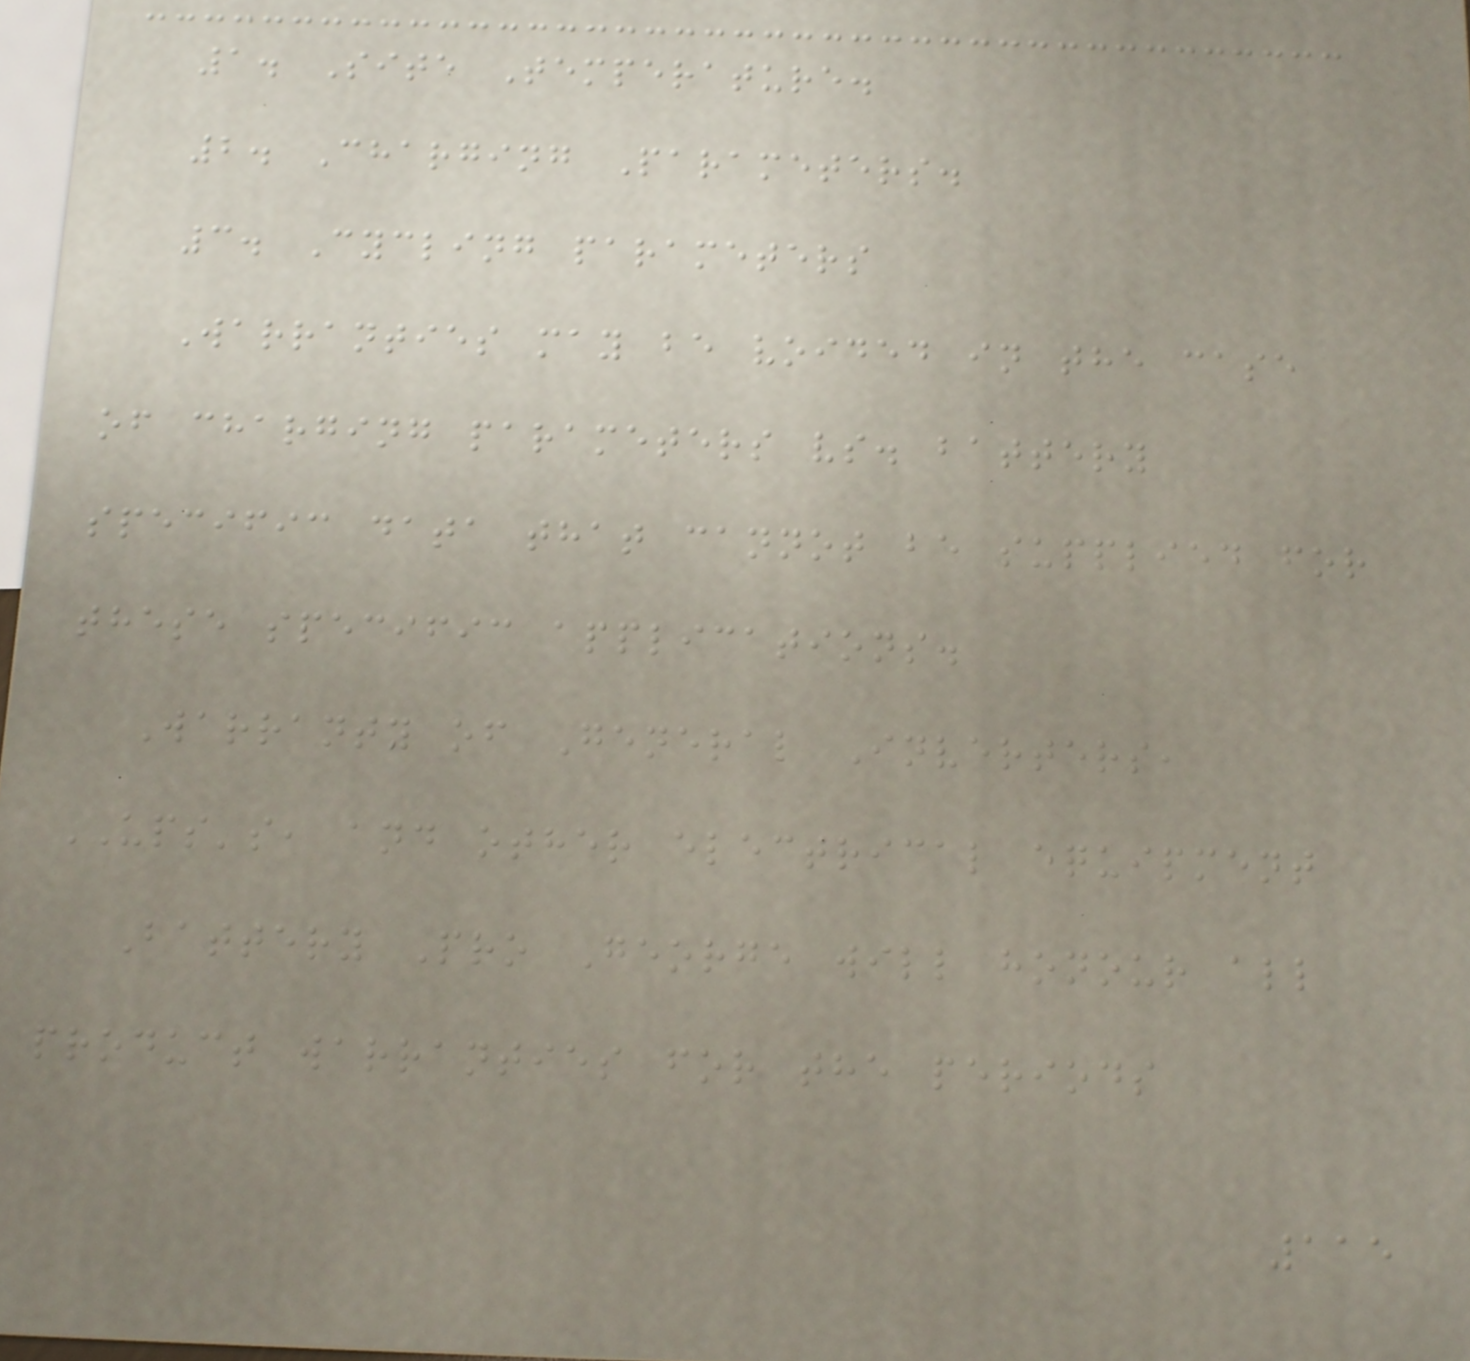1. Site Temperature.
2. Charging Parameters.
3. Cycling parameters
Warranties may be voided in the case
of charging parameters vs. battery
specific data that cannot be supplied for
these specific applications.
Warranty of General Inverters,
UPS's, and other electrical equipment
Battery Pro George will honour all
product warranties for the periods
115
